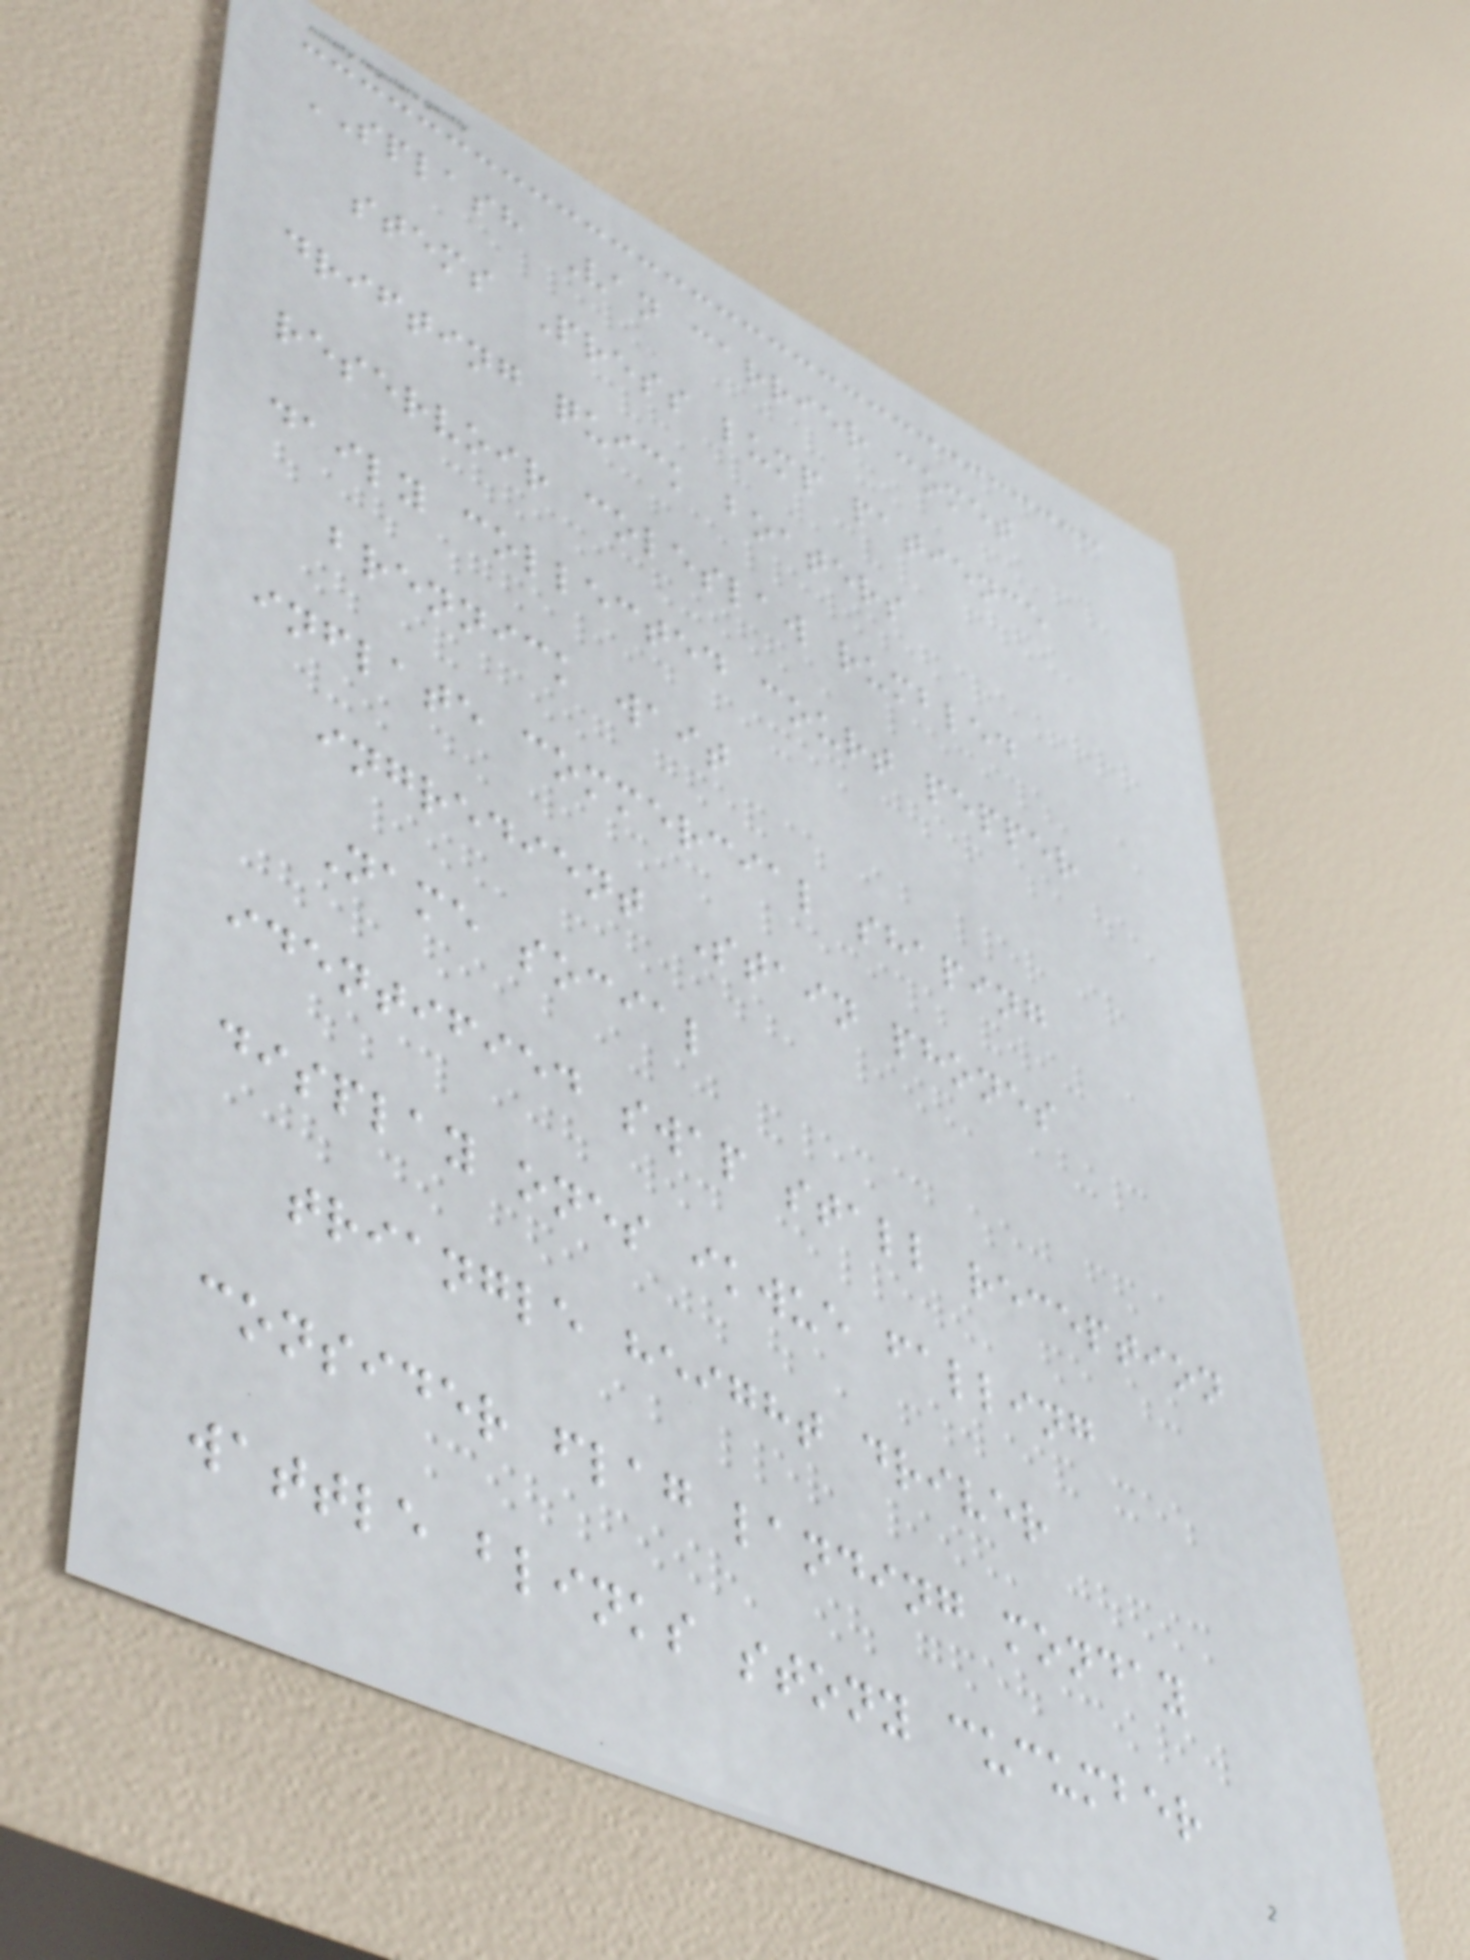SPLASH Van carrier comet
stems Press lump patience
drifting quick boaters
reservoir coleslaw rumbled
daily collected court pepper
brennick wait
inflate commercial shaping
ingredient Stain phones
Name social
identified swap stall reception
display ones ikwue falling
triangle height driver
consider flag landing monday
wattle blinks stony cucumber
